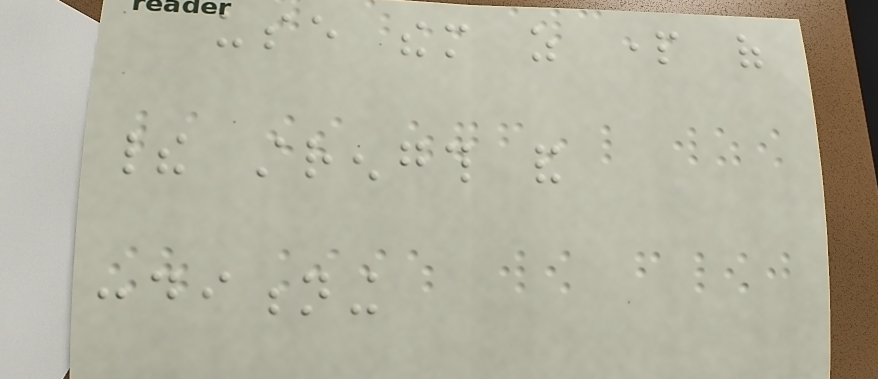use them as part of
their strength and
conditioning
